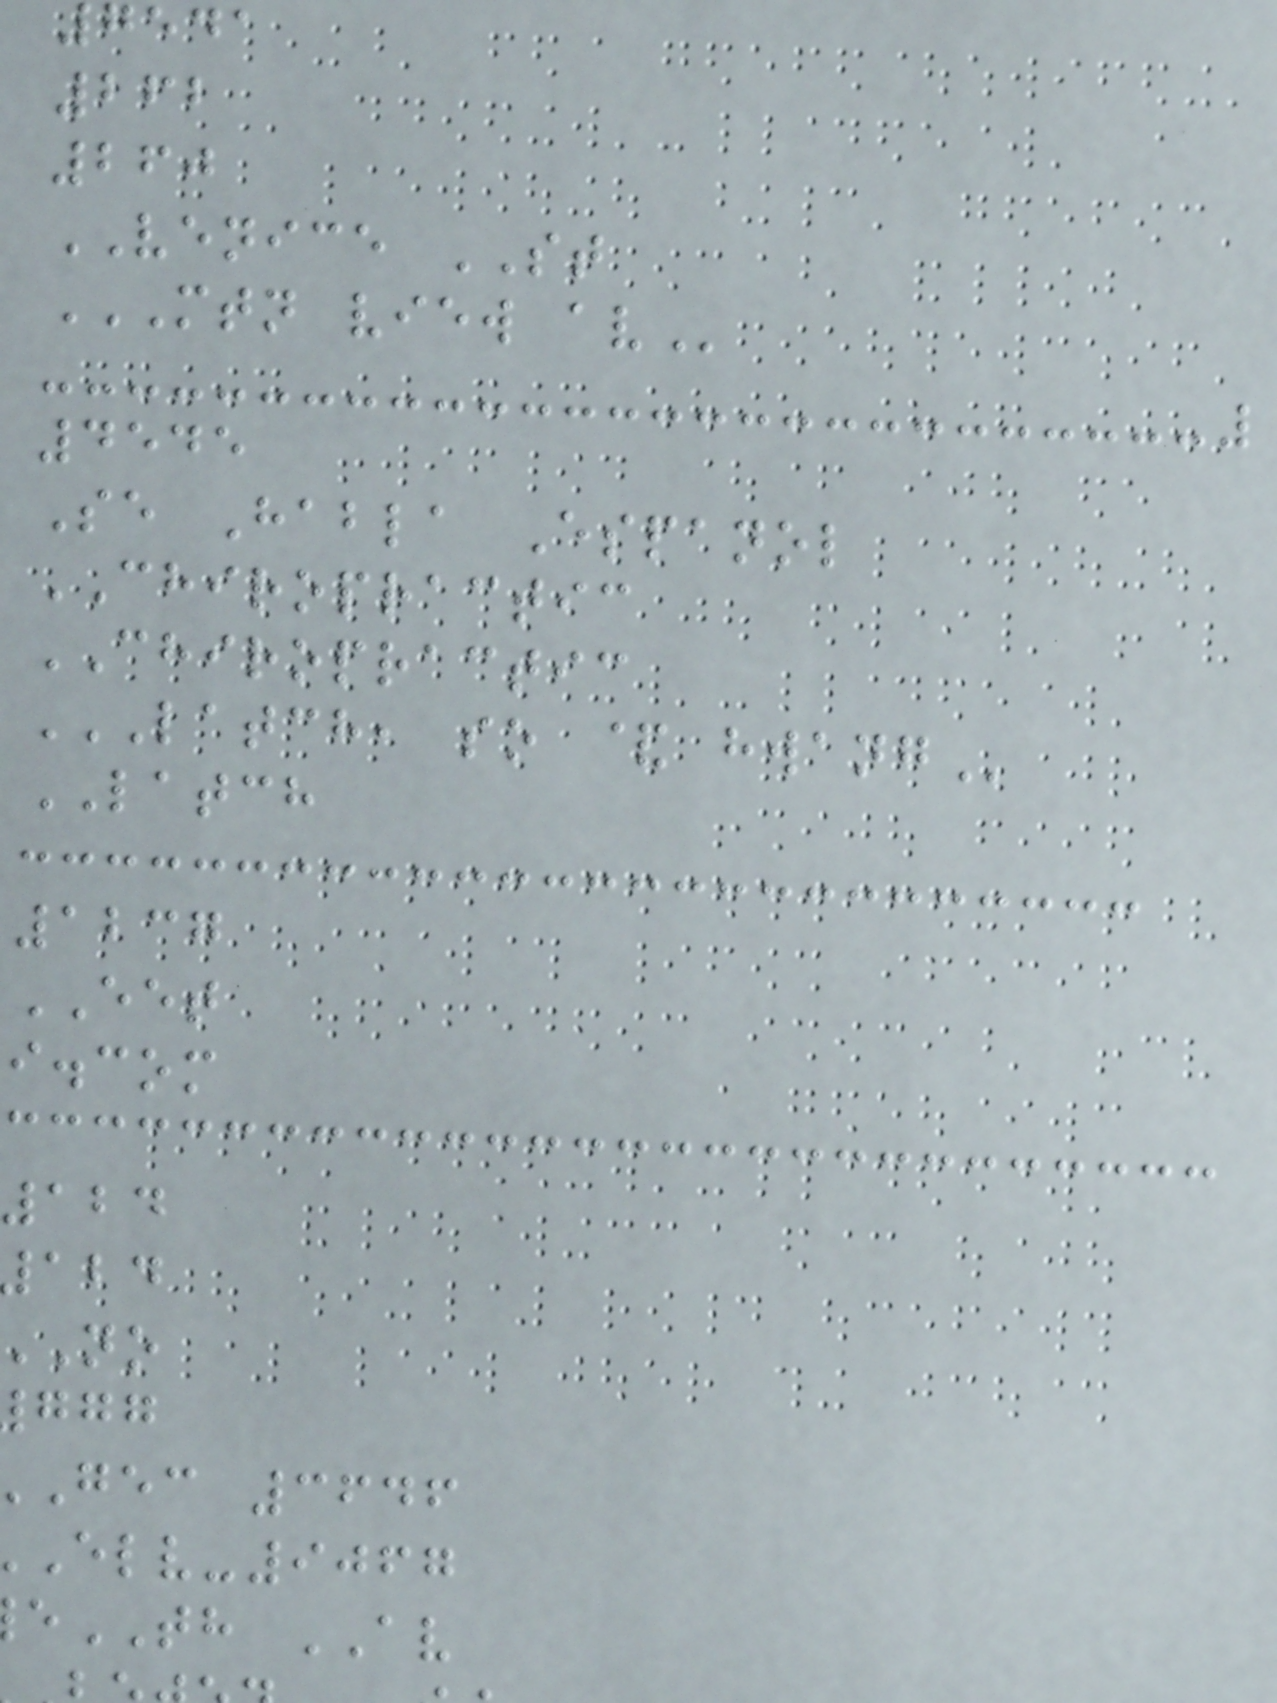geda
262
260
VENICE ST
MTN VIEW AV
4545
Se Habla Espanol
CHIROPRACTIC
CHIROPRACTIC
LATCH, SO & HWANG
LATCH
1237
EET
i.com
124
gec 3646
elv-9067
TH AV
